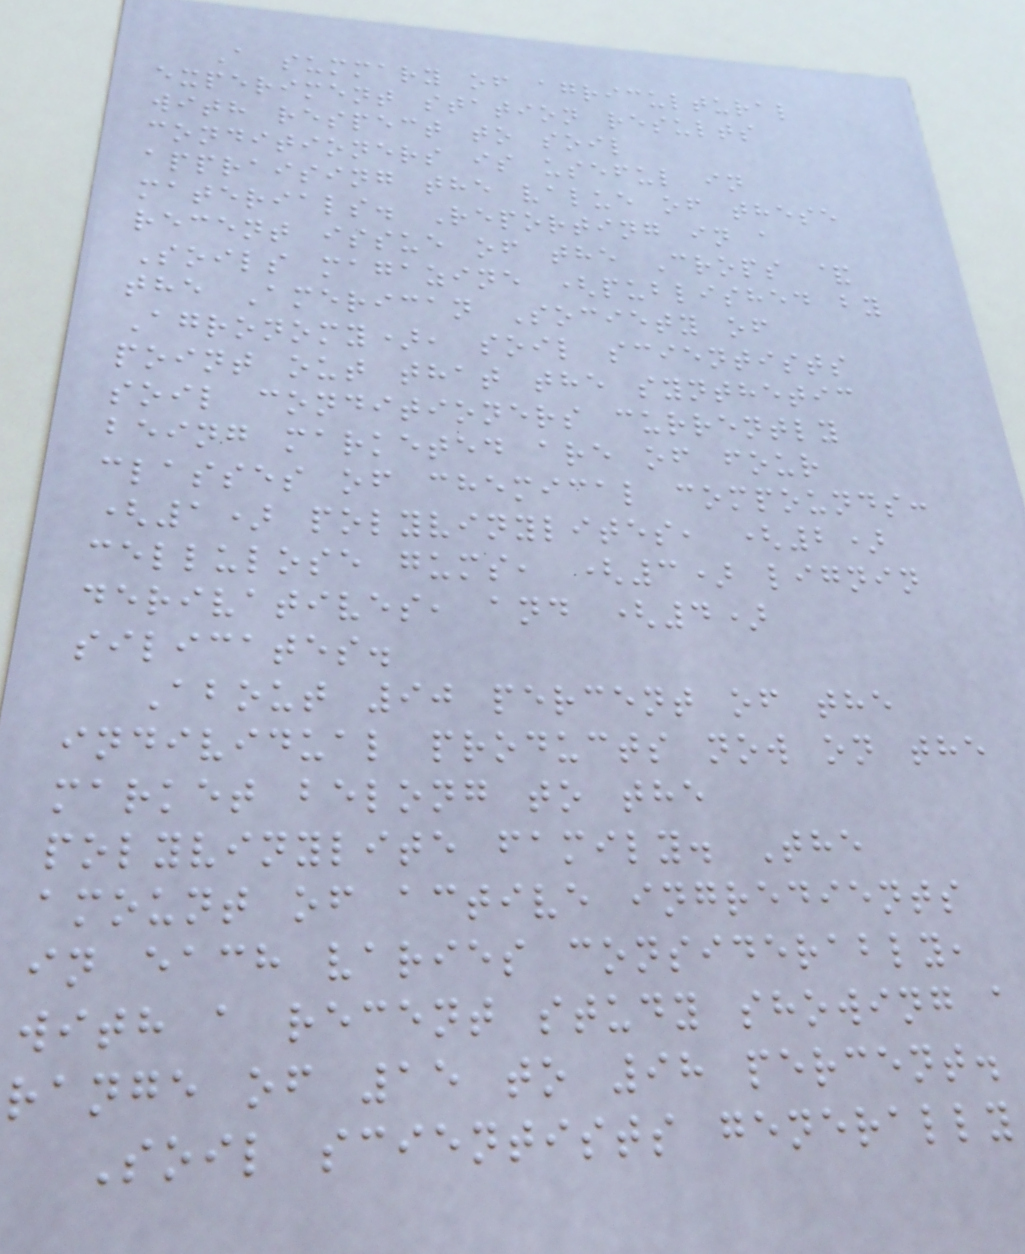A summary of agricultural
experiment station results
with respect to soil
conditioners is useful in
appraising the value of these
materials. Reporting in a
recent issue of the Crops &
Soils magazine (published by
the American Society of
Agronomy), soil scientists
point out that the synthetic
soil conditioners currently
being marketed are of four
classes of chemical compounds:
(1) polyvinylites, (2)
cellulose gums, (3) lignin
derivatives, and (4)
silicates.
About 90 percent of the
individual products now on the
market belong to the
polyvinylite family. The
amount of active ingredients
in each varies considerably,
with a recent study showing a
range of 15 to 98 percent.
Soil scientists generally
